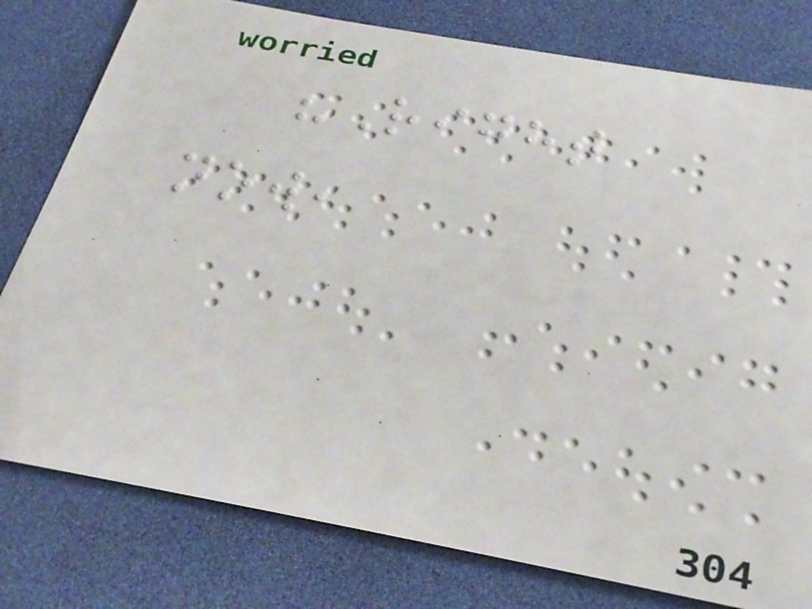"Right
now,
